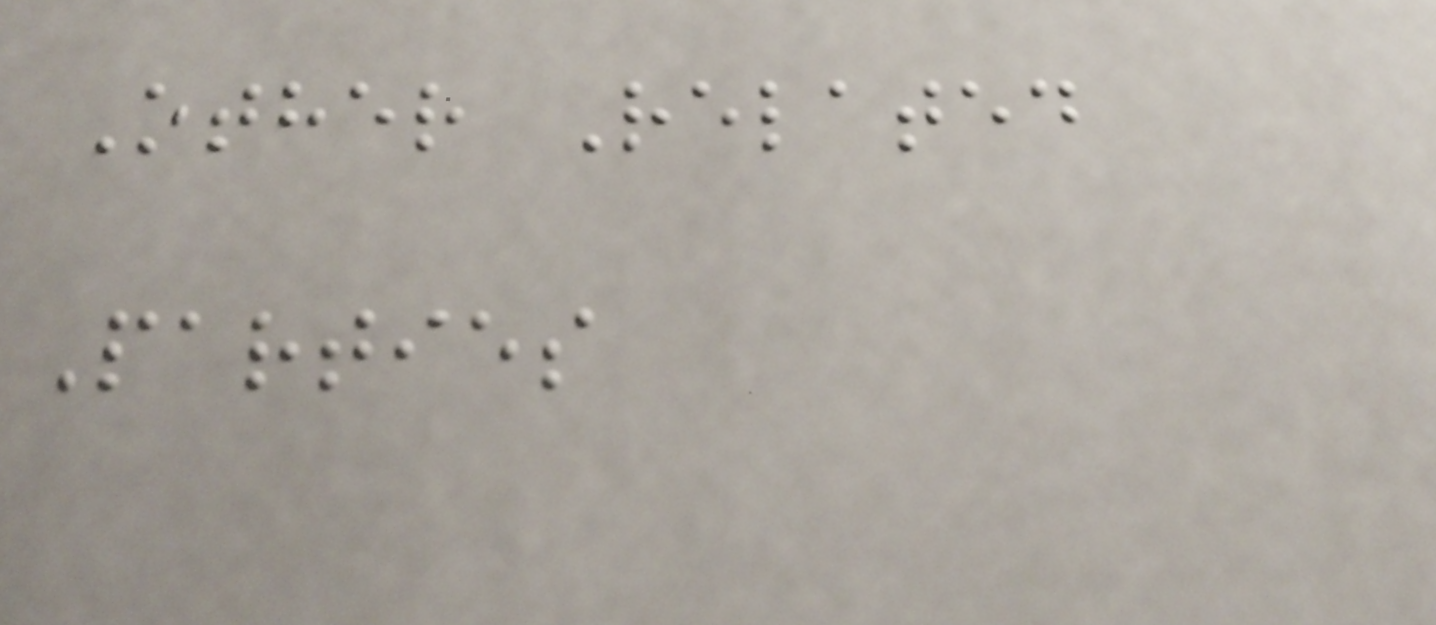Other Related
Parties
